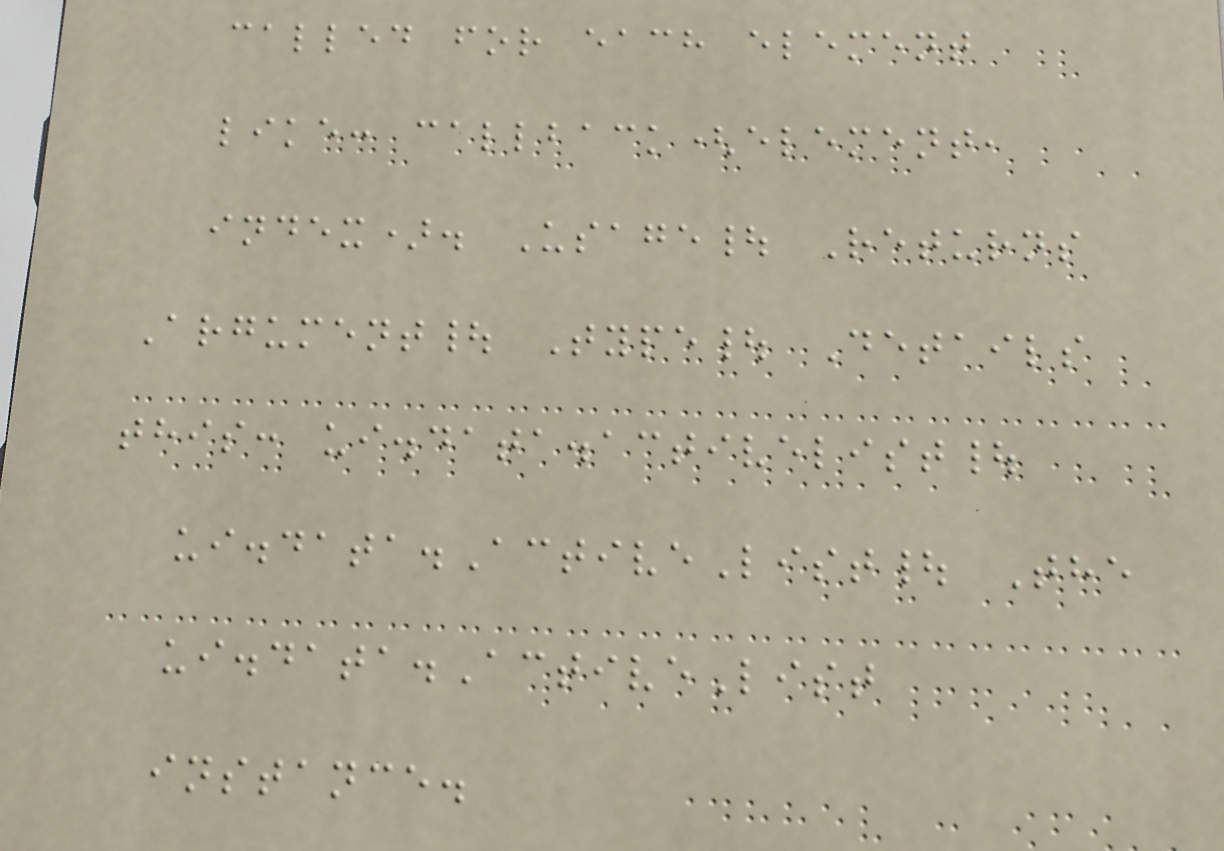called for each element
like: callback(element,
index). Usage| Returns
Argument| Type| Details
this: ui.data.activelist|
ui.data.ActiveList| The
ui.data.ActiveList
instance.
